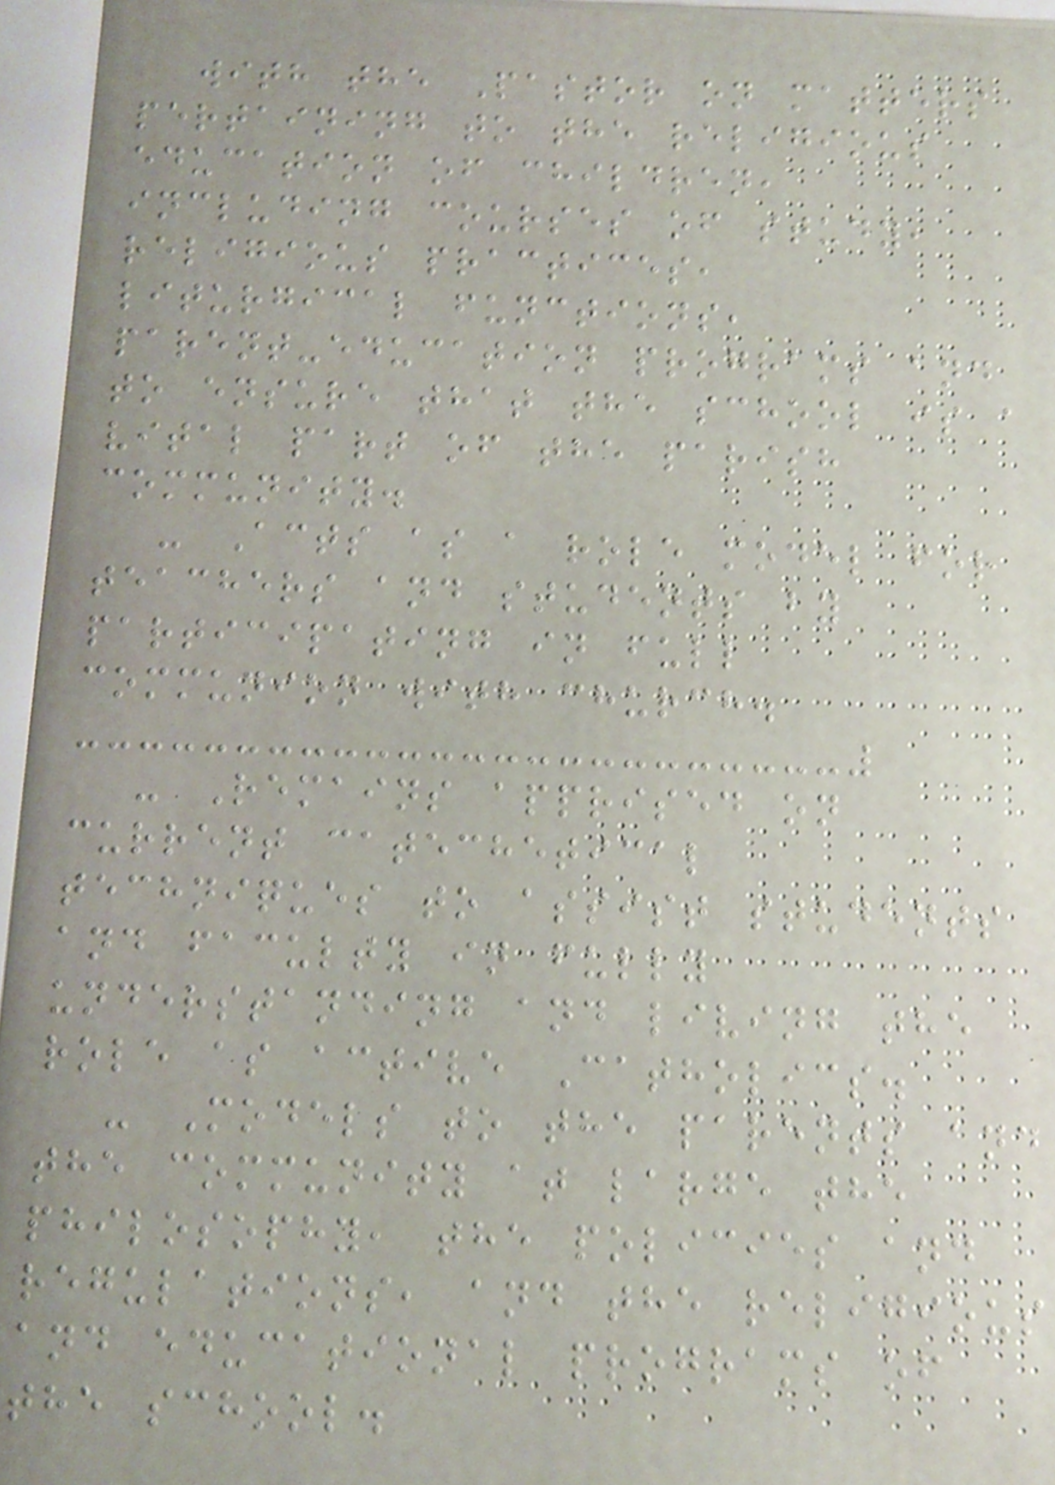with the Pastor on matters
pertaining to the religious
education of children,
including courses of study,
religious practices,
liturgical functions,
parent-education programs and
to ensure that the school is a
vital part of the parish
community.
- Acts as a role model for
teachers and students by
participating in full
communion with church.
- Remains apprised on
current catechetical
techniques to assist students
and faculty in fully
understanding and living the
role as active Catholics.
- Models to the parents and
the community at large the
philosophy, the policies and
regulations, and the religious
and educational programs of
the school.
